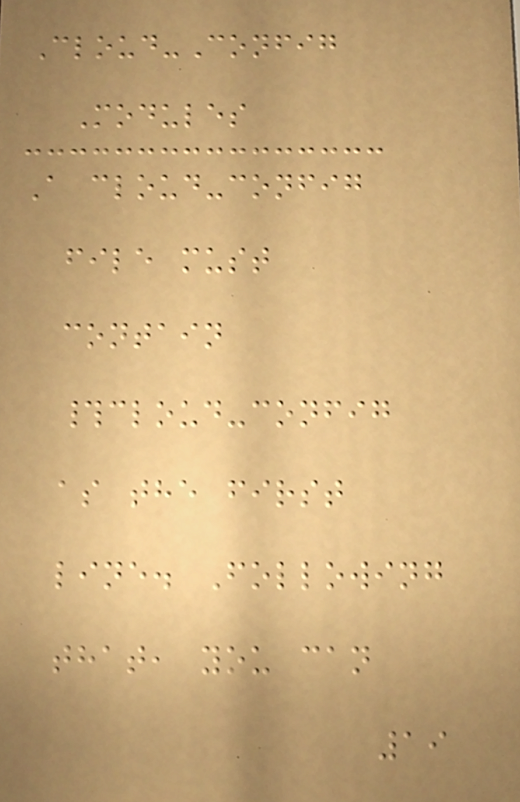Cloud-Config
Modules
A cloud-config
file must
contain
#cloud-config
as the first
line. Following
that, you can
19
